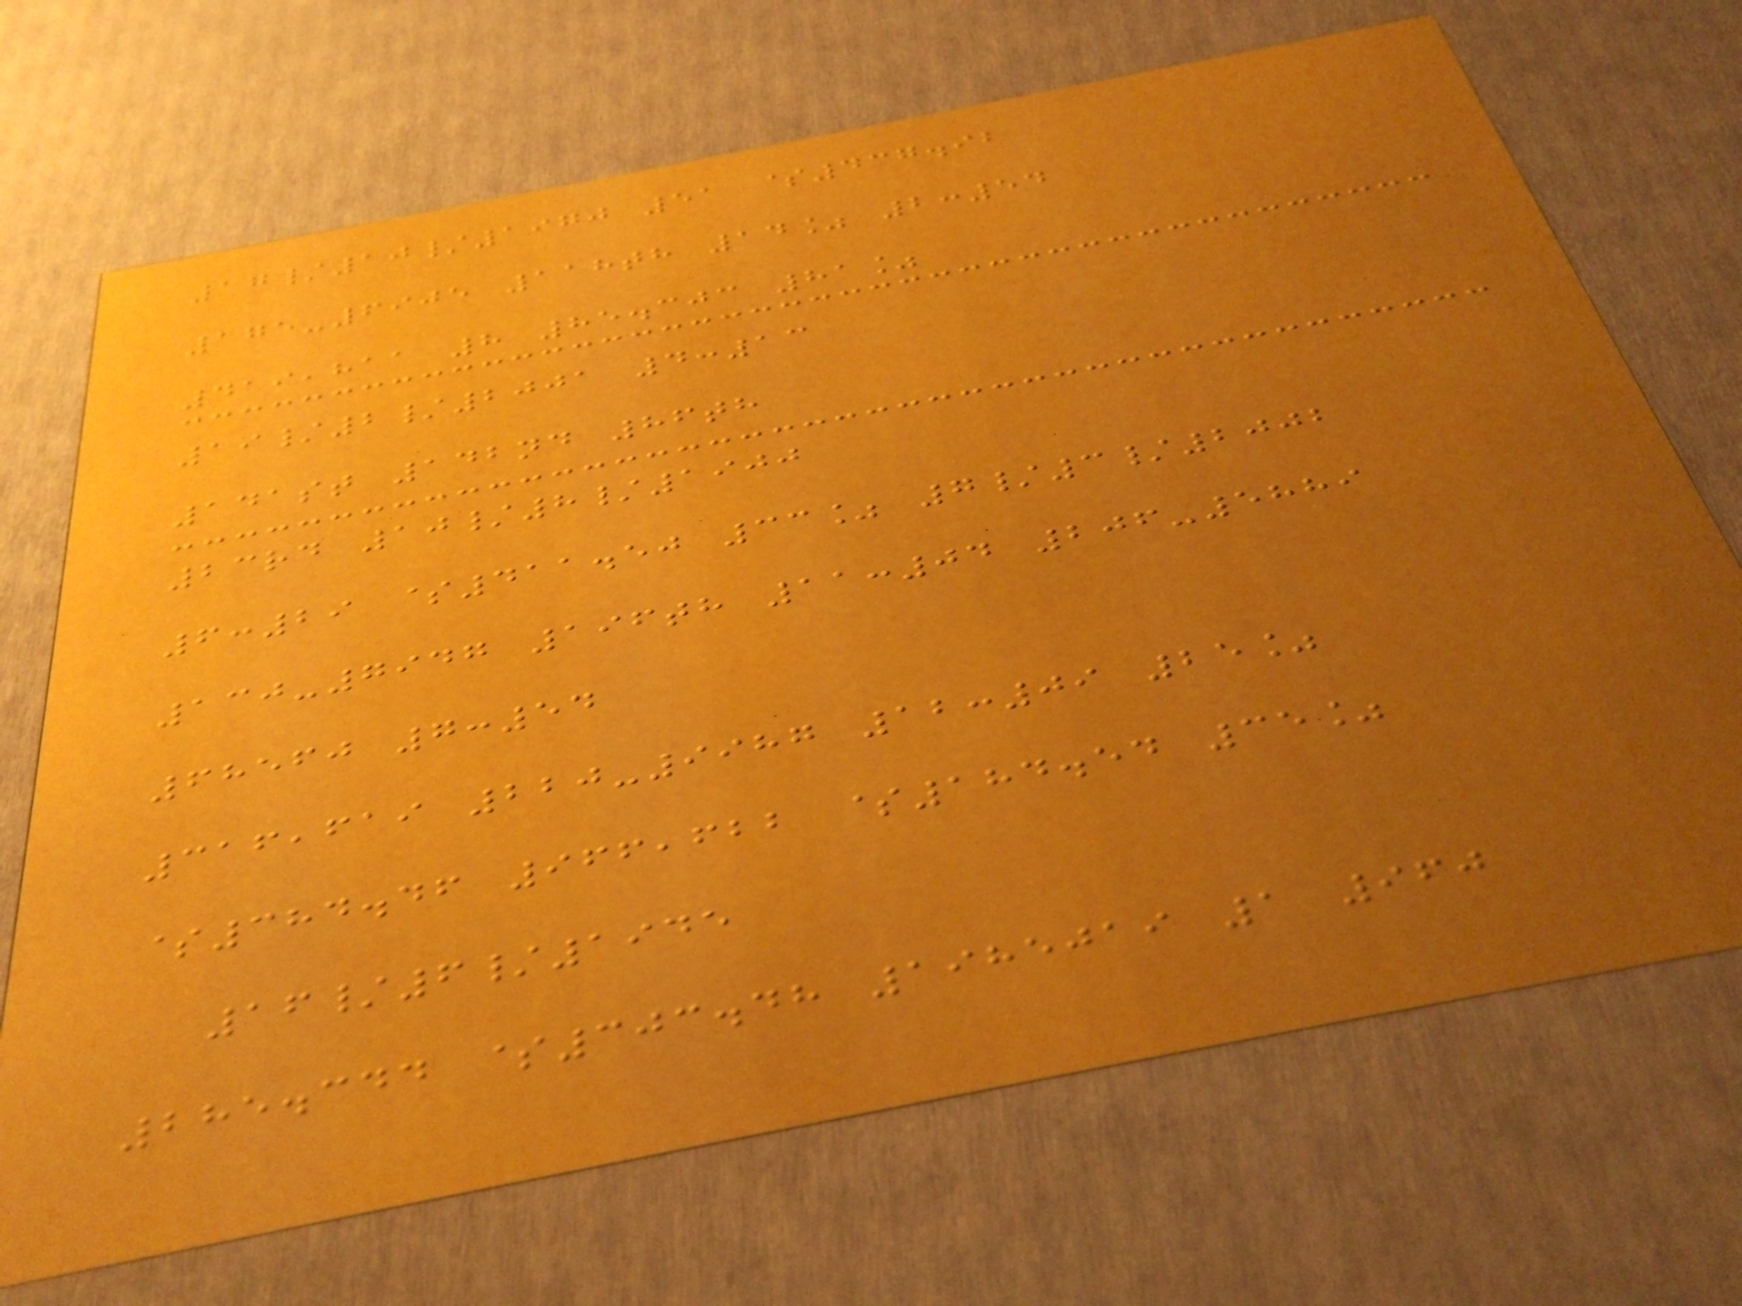17/10/1970 51 $437.92
175-6905 118th 14% 2:54
419,811 8 85.303 81%
19/2/2001 4:13
141st 142nd 86th
23rd 10/8/1900
6:29 $411.50 33% 7/3/2002
130-7947 196th 11:04 206-5889
68560 7:54
316,619 220-9987 12:09 25%
$384.46 966,622 $184.54 35%
16/6/1945
285.344 $303.48 1985019 1 960
